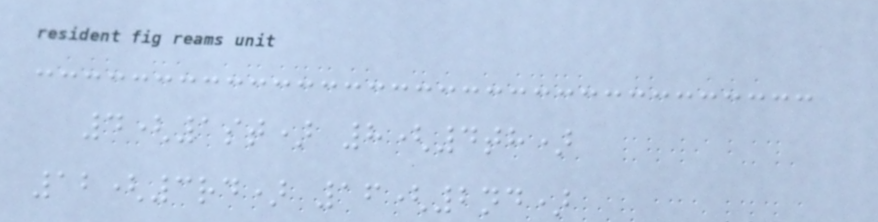4(1st) 8(4th)
12(3rd) 16(2nd)
